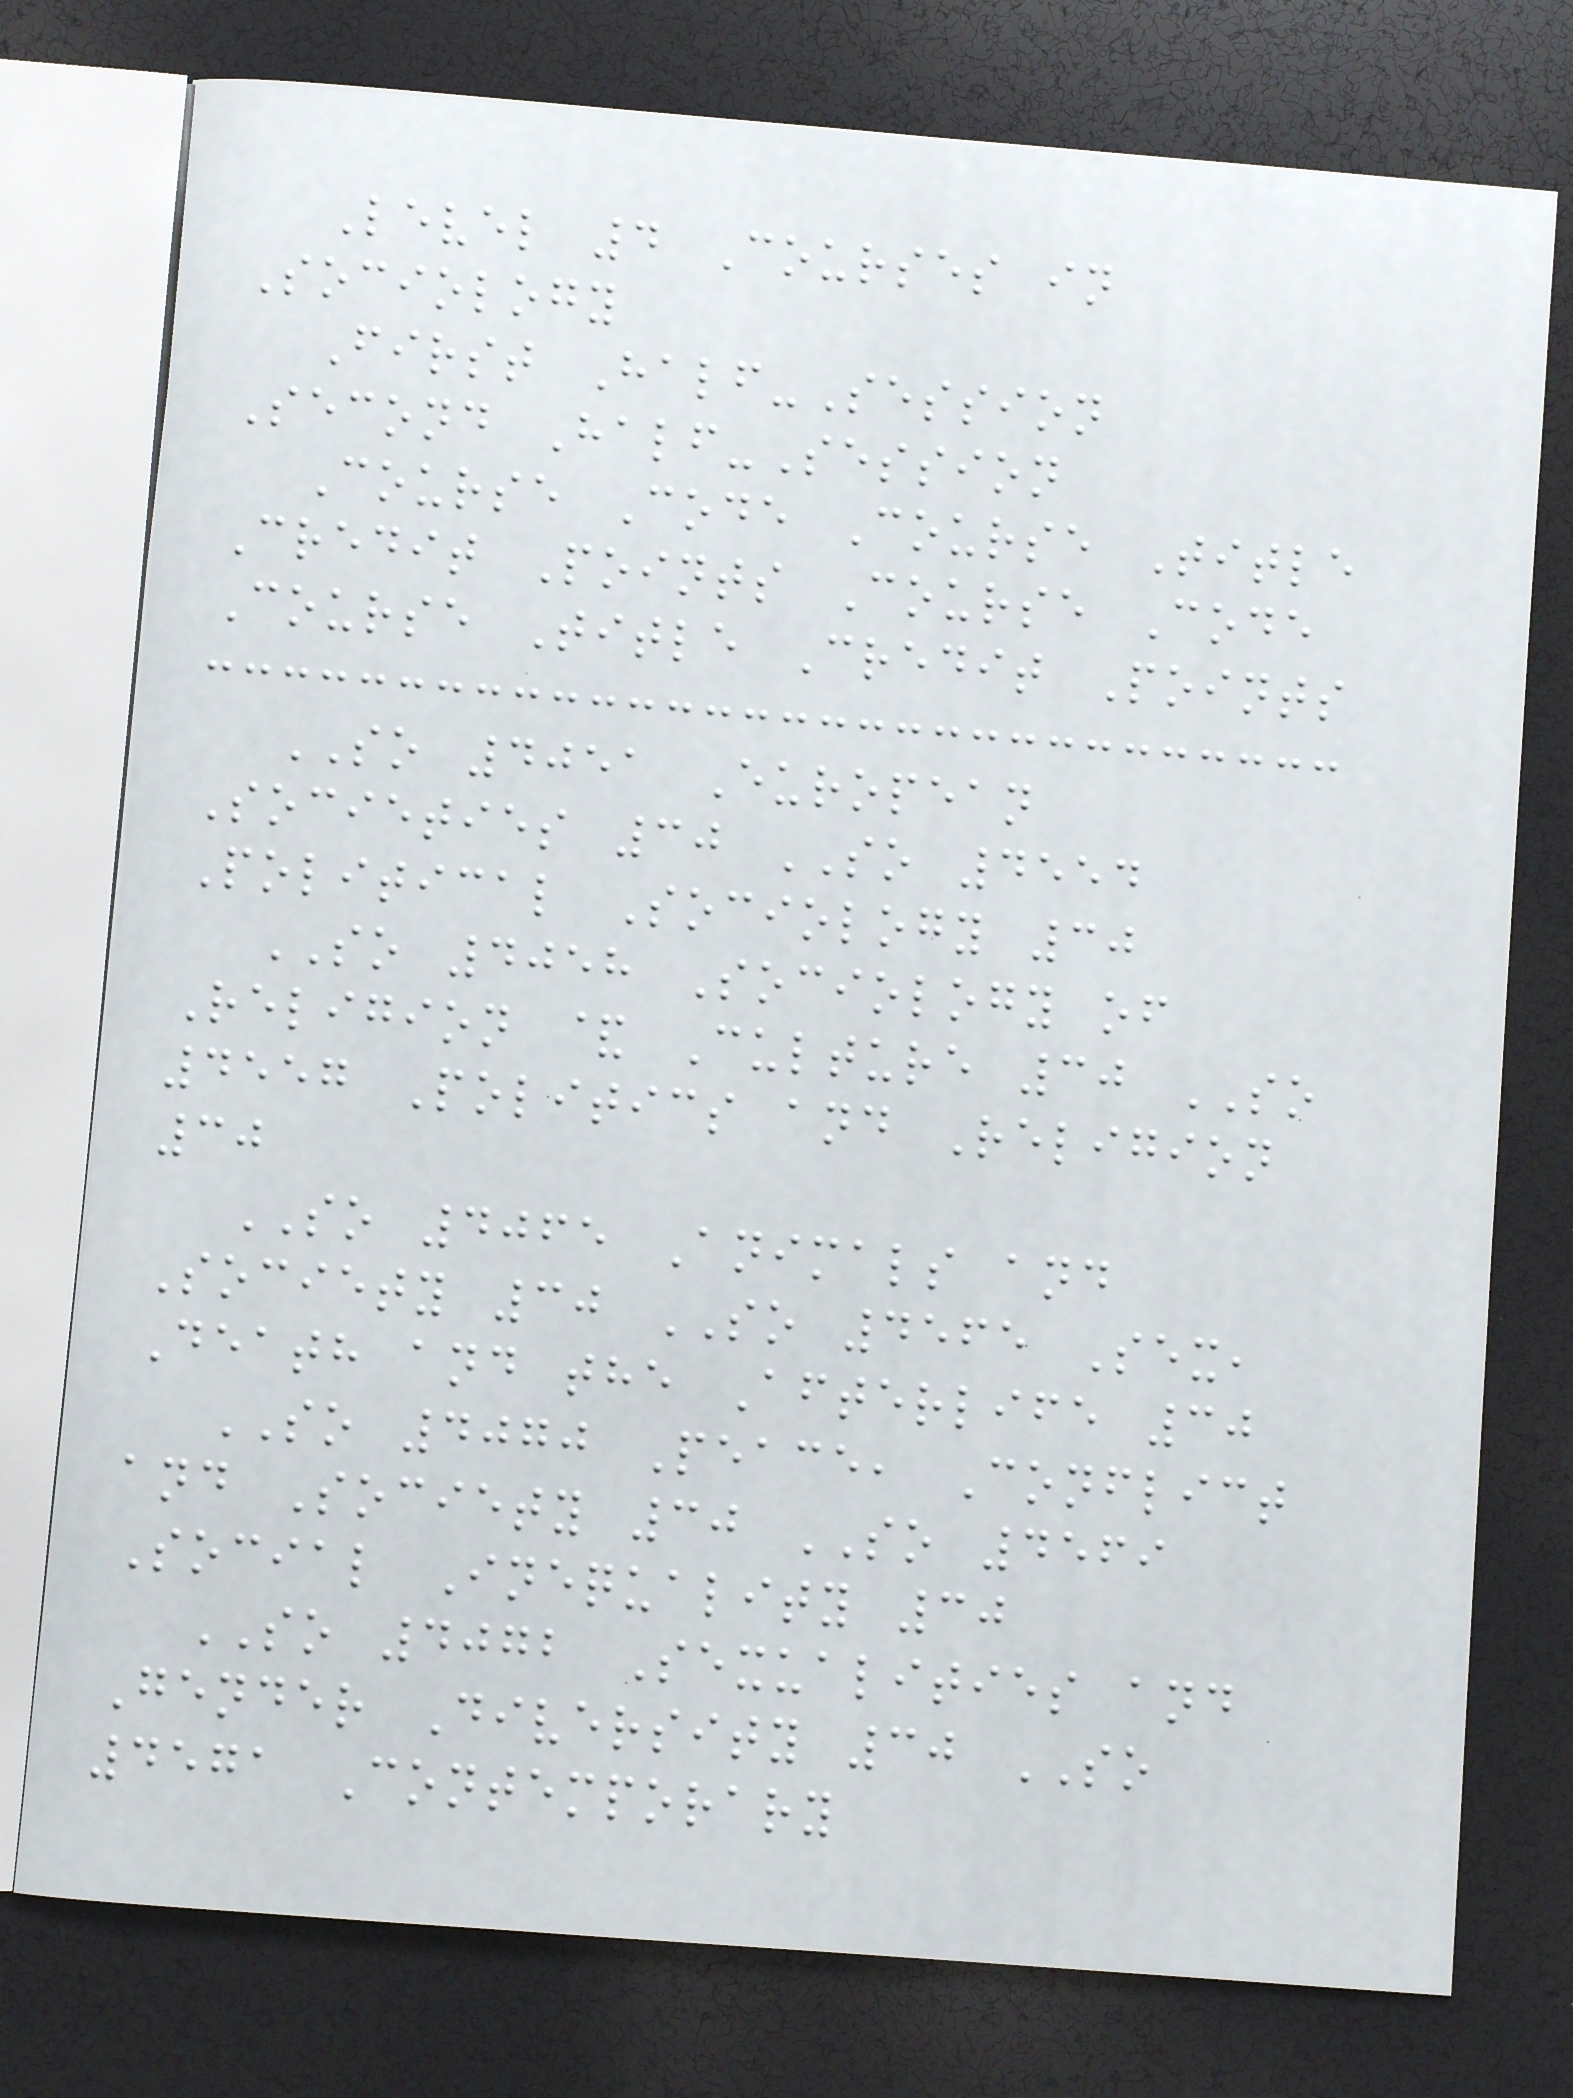Level 4 Courses in
Sociology
First Half-Session
Second Half-Session
Course Code Course Title
Credit Points Course Code
Course Title Credit Points
SO 4051 European
Societies 30 SO 4554
Political Sociology 30
SO 4058 Sociology of
Religion & Culture 30 SO
4557 Politics and Religion
30
SO 4065 Animals and
Society 30 SO 4565 Sex,
Death and the Afterlife 30
SO 4070 Peace, Conflict
and Society 30 SO 4569
Social Inequality 30
SO 4072 Sexualities and
Gender Diversity 30 SO
4571 Contemporary
